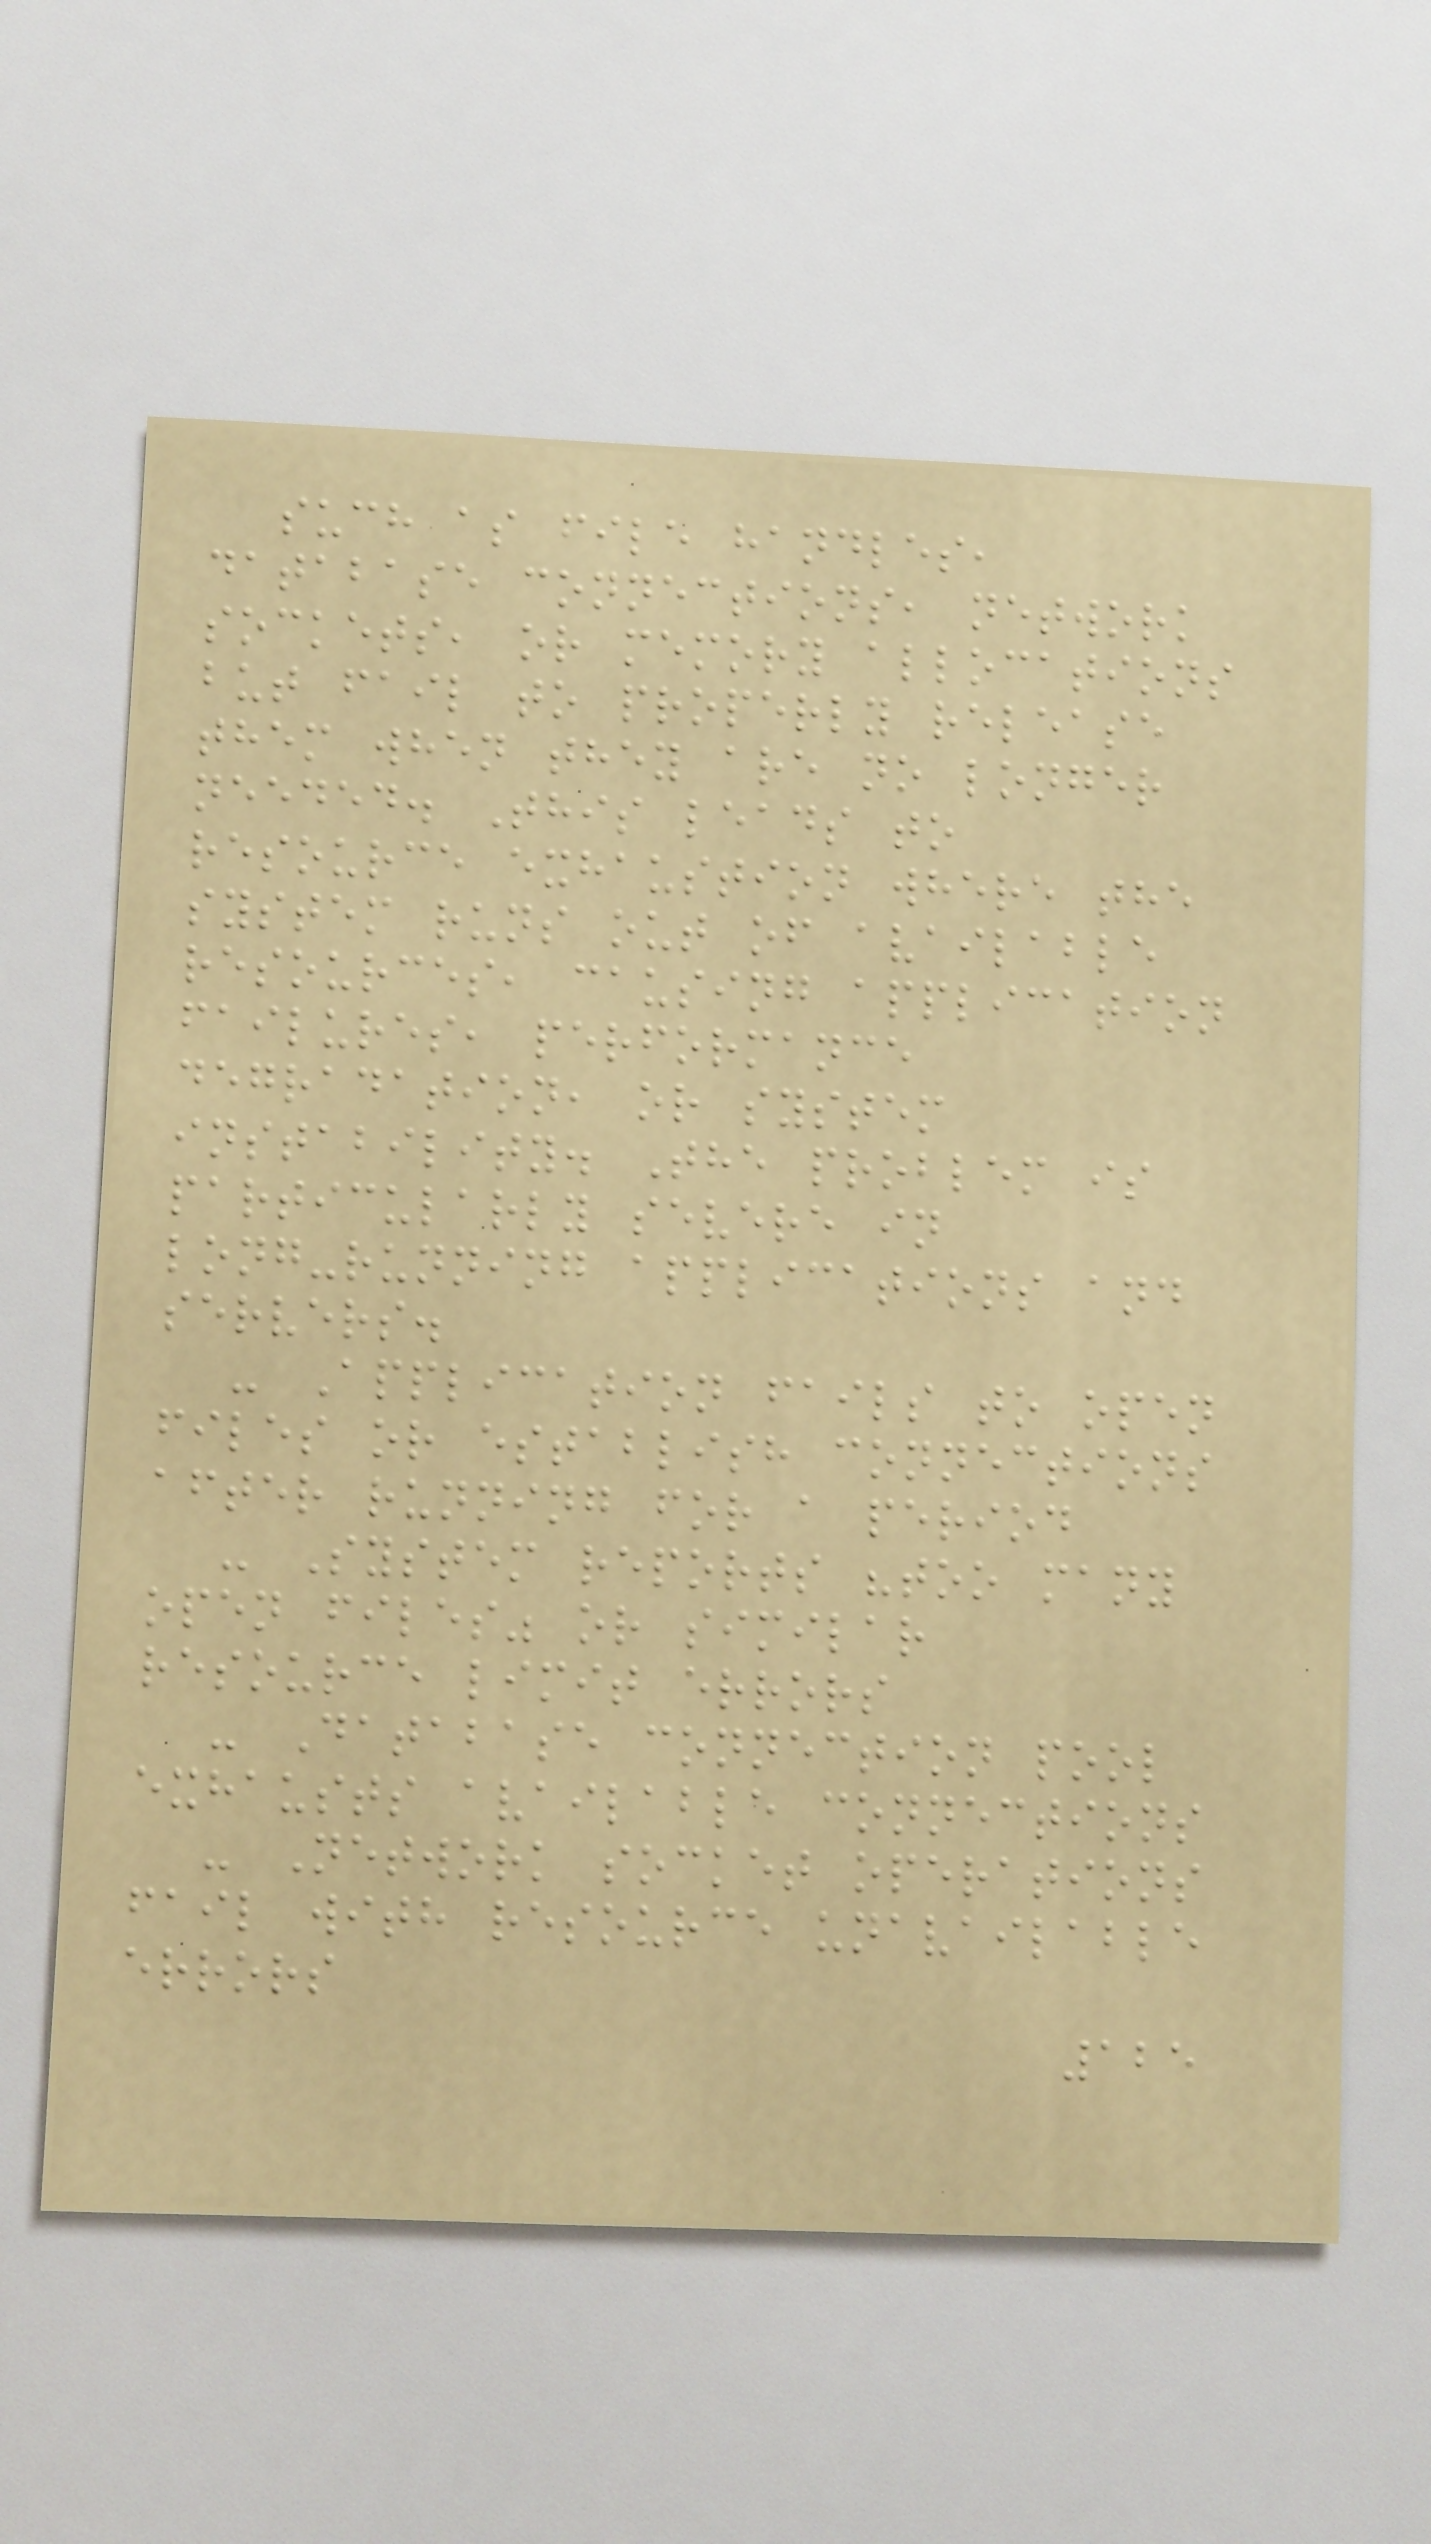such as file handles,
database connections, network
sockets, or memory allocations
but fail to properly release
them when they are no longer
needed. This leads to
resource exhaustion where the
system runs out of available
resources, causing application
failures, performance
degradation, or system
instability. The problem is
particularly severe in
long-running applications and
servers.
- Application fails to open
files or establish connections
after running for a period
- System reports "too many
open files" or similar
resource limit errors
- Database connection pool
exhausts available connections
- Network socket operations
fail with resource unavailable
errors
125
